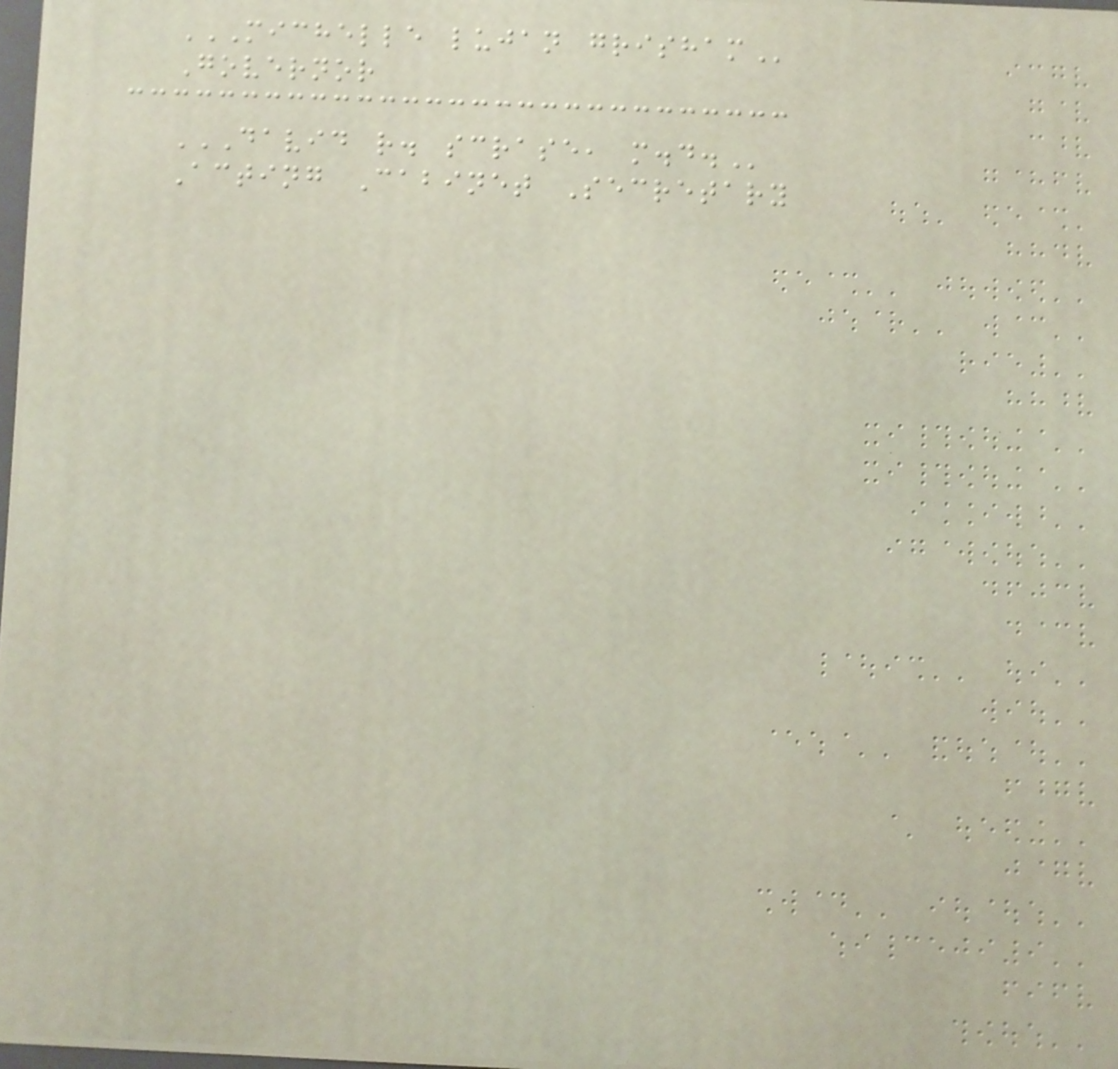MICHELLE LUJAN GRISHAM
Governor
DAVID R. SCRASE, M.D.
Acting Cabinet Secretary
